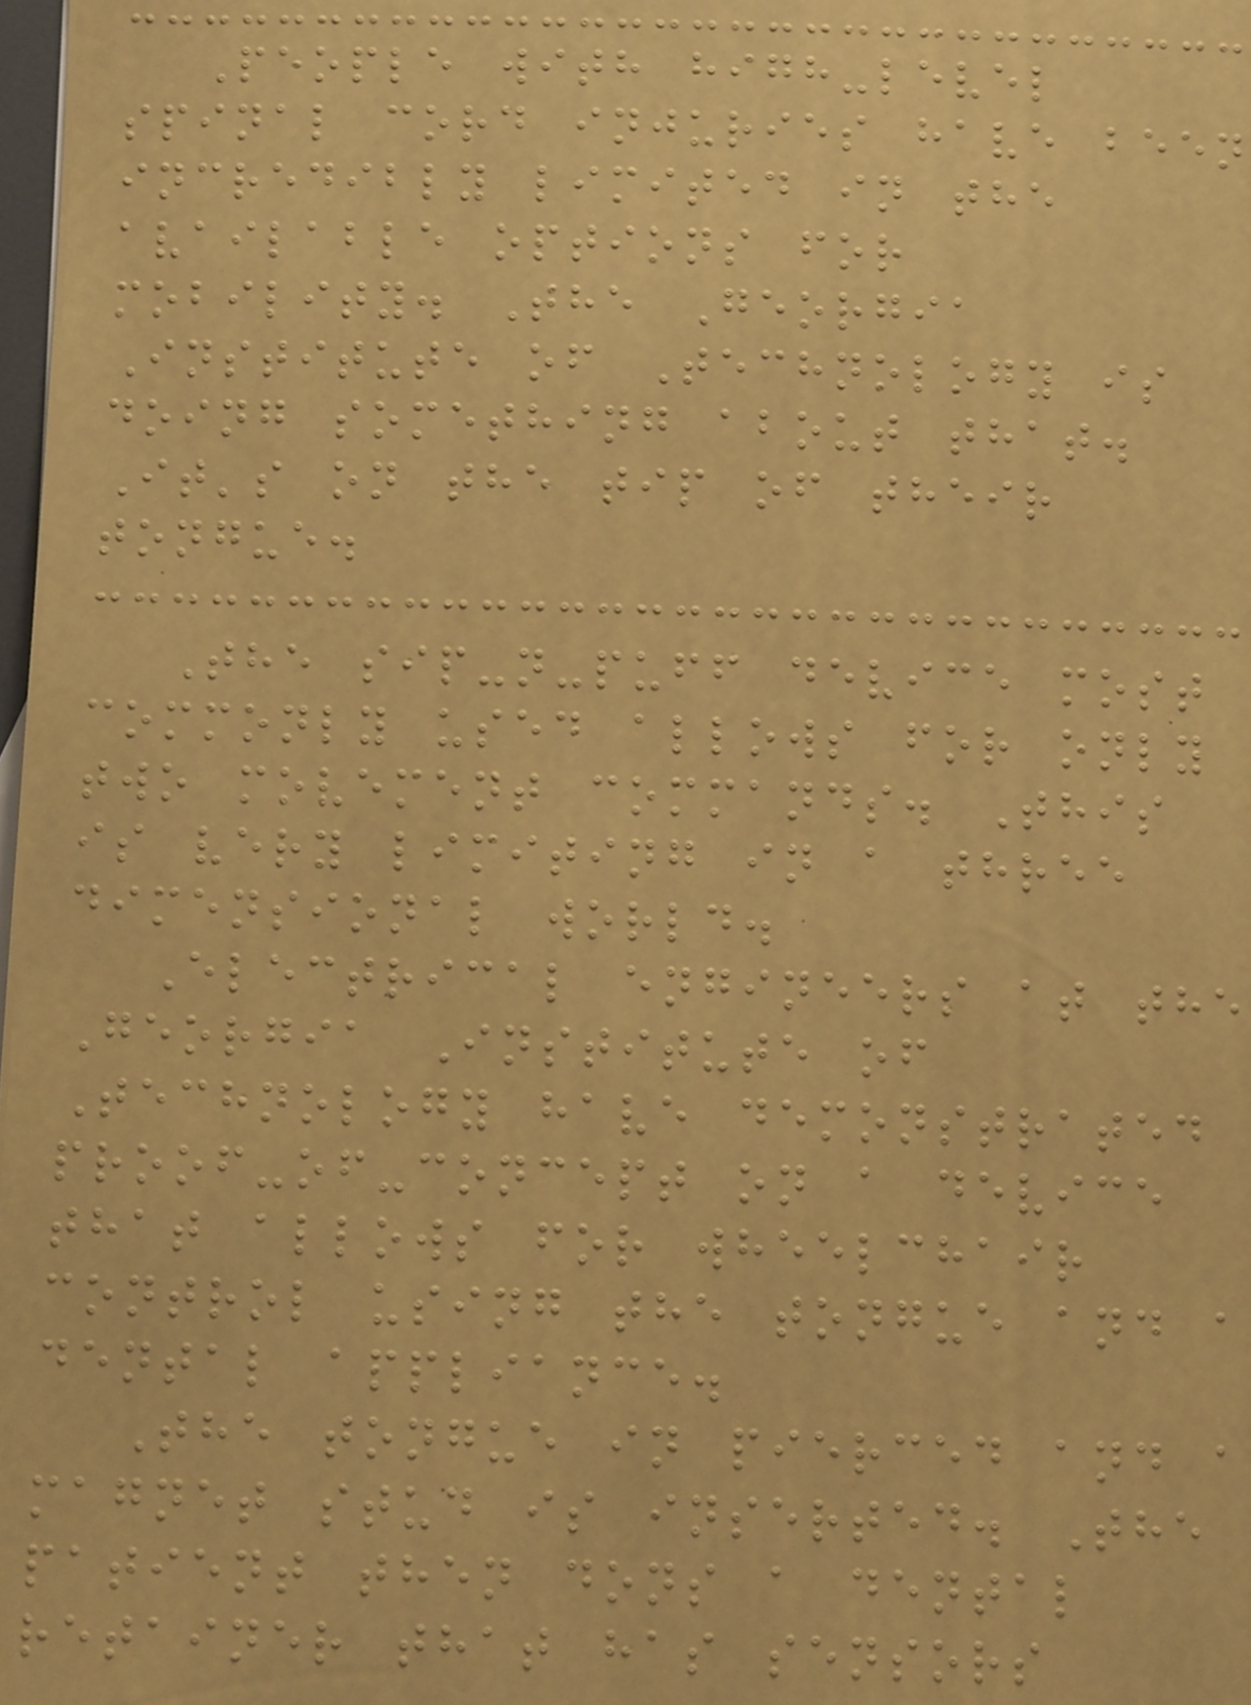People with high-level
spinal cord injuries have been
incredibly limited in the
available options for
mobility. The Georgia
Institute of Technology is
doing something about that.
It's on the tip of their
tongue.
The sip-n-puff device most
commonly used allows for only
two movement commands. This
is very limiting in a three
dimensional world.
Electrical engineers at the
Georgia Institute of
Technology have demonstrated
proof-of-concept on a device
that allows for wheelchair
control using the tongue and a
dental appliance.
The tongue in pierced and a
magnet stud is inserted. The
patient then dons a dental
retainer that has sensors
